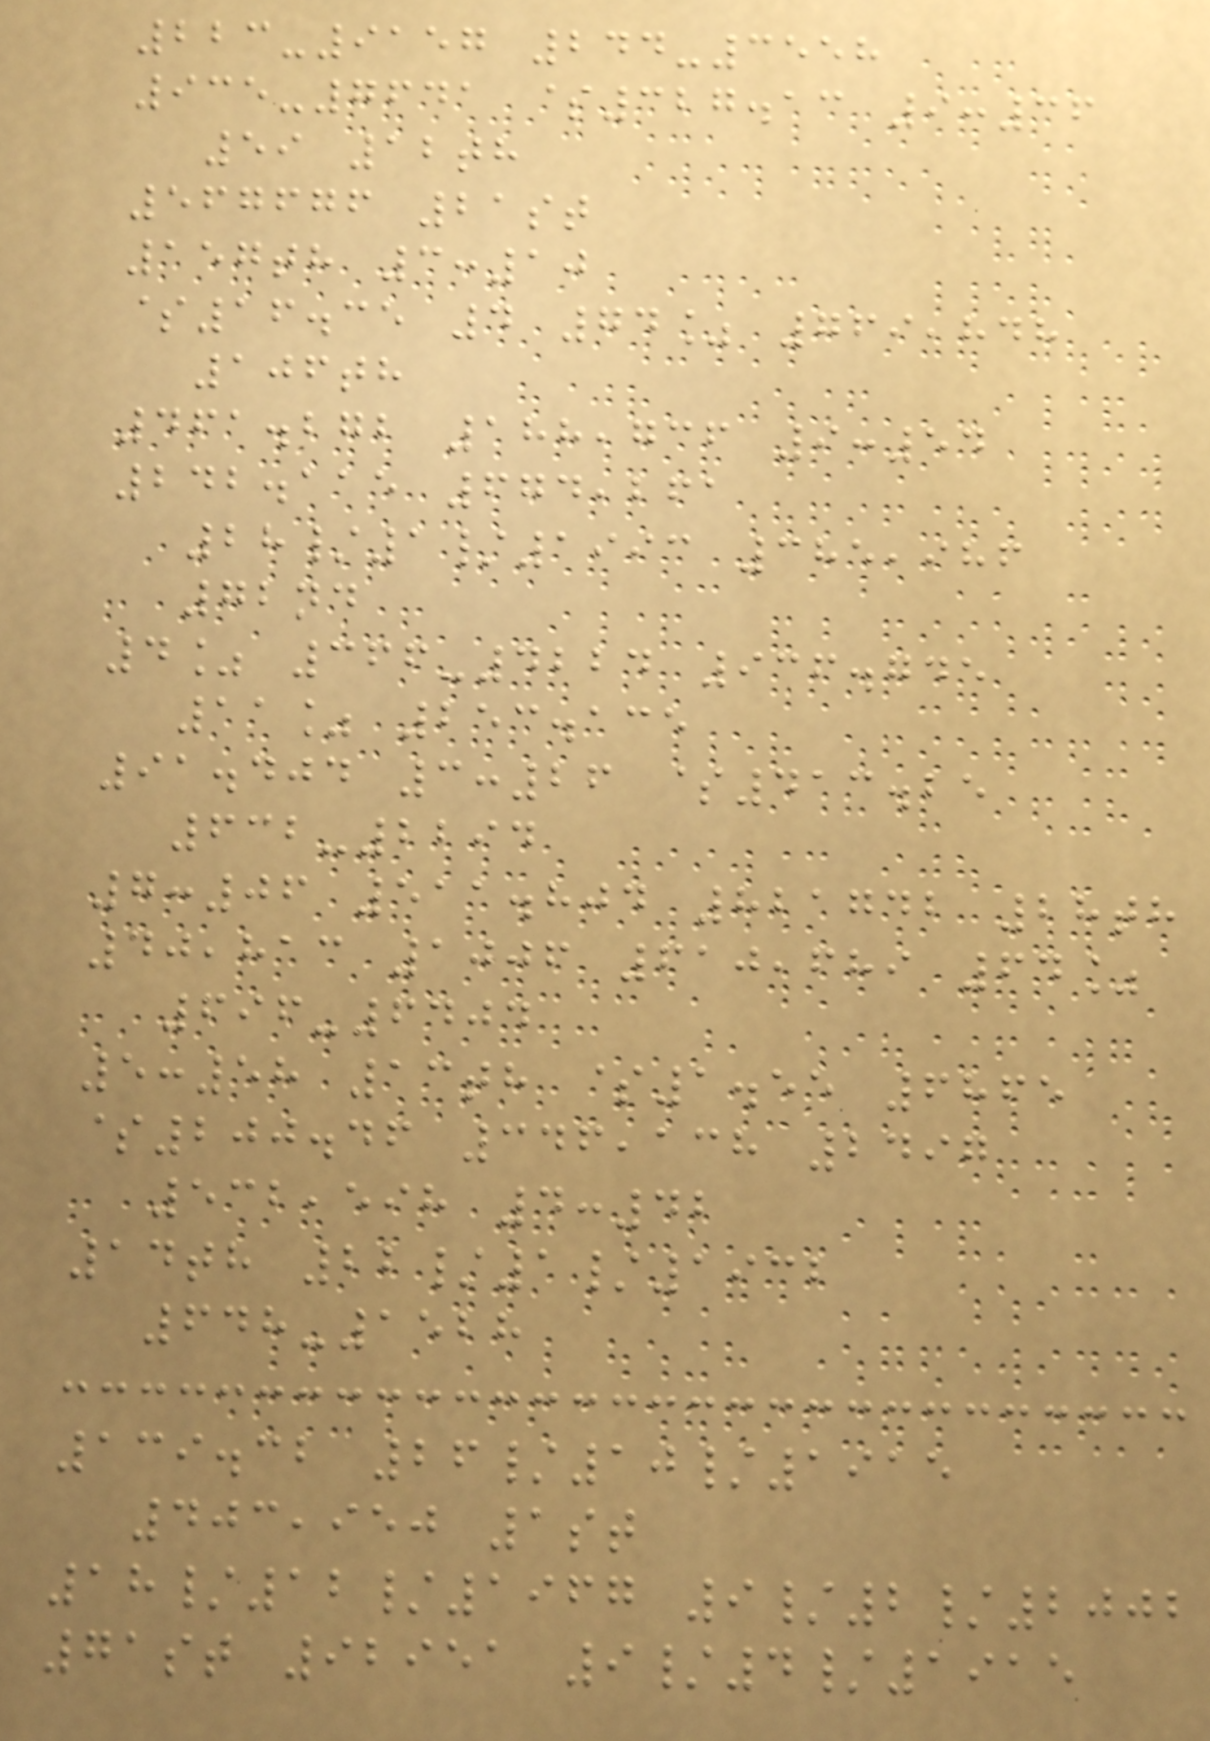223-9157 244-3558
935-7641 $327.13 9:36
59 12th
567676 21st
157th 3:10
$16.35 4 74% 769,848
106th
461.272 188,736 9:54
242.115 674,261
28/1/1993 385,986
72nd
4% 366-4224 936.745
11% 253.135
91.404 3:26 $413.25
632-2294
7:06 511.804 821742 28th
40,813 1006 610,689 64%
696-6404
5:58 13th $1.55 6865
$200.46 346,138 2497
532,598 4:42
14th 22/1/1932
648-1528
139.32 26/10/1915
403,950 1st
18/12/1967 9/2/2002
71st 92951 9/4/1915
